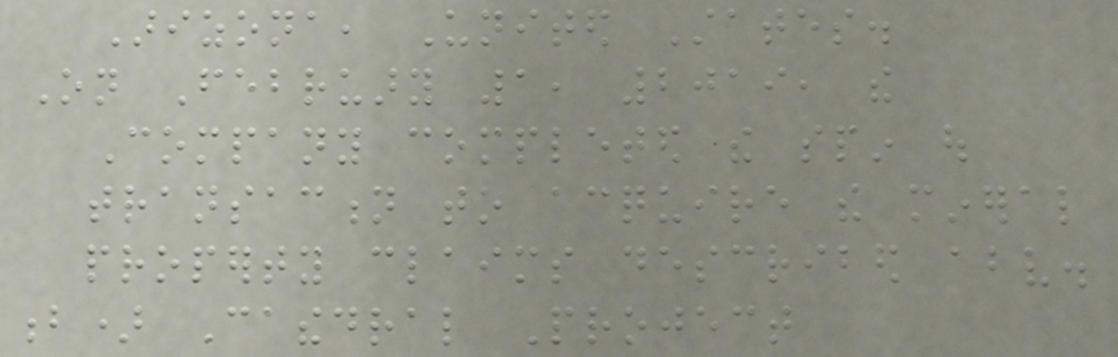Arizona, United States.
On February 1, 2019, the
Company completed the spin out
transaction to acquire the mineral
property claims described above.
b) Cathedral Project
